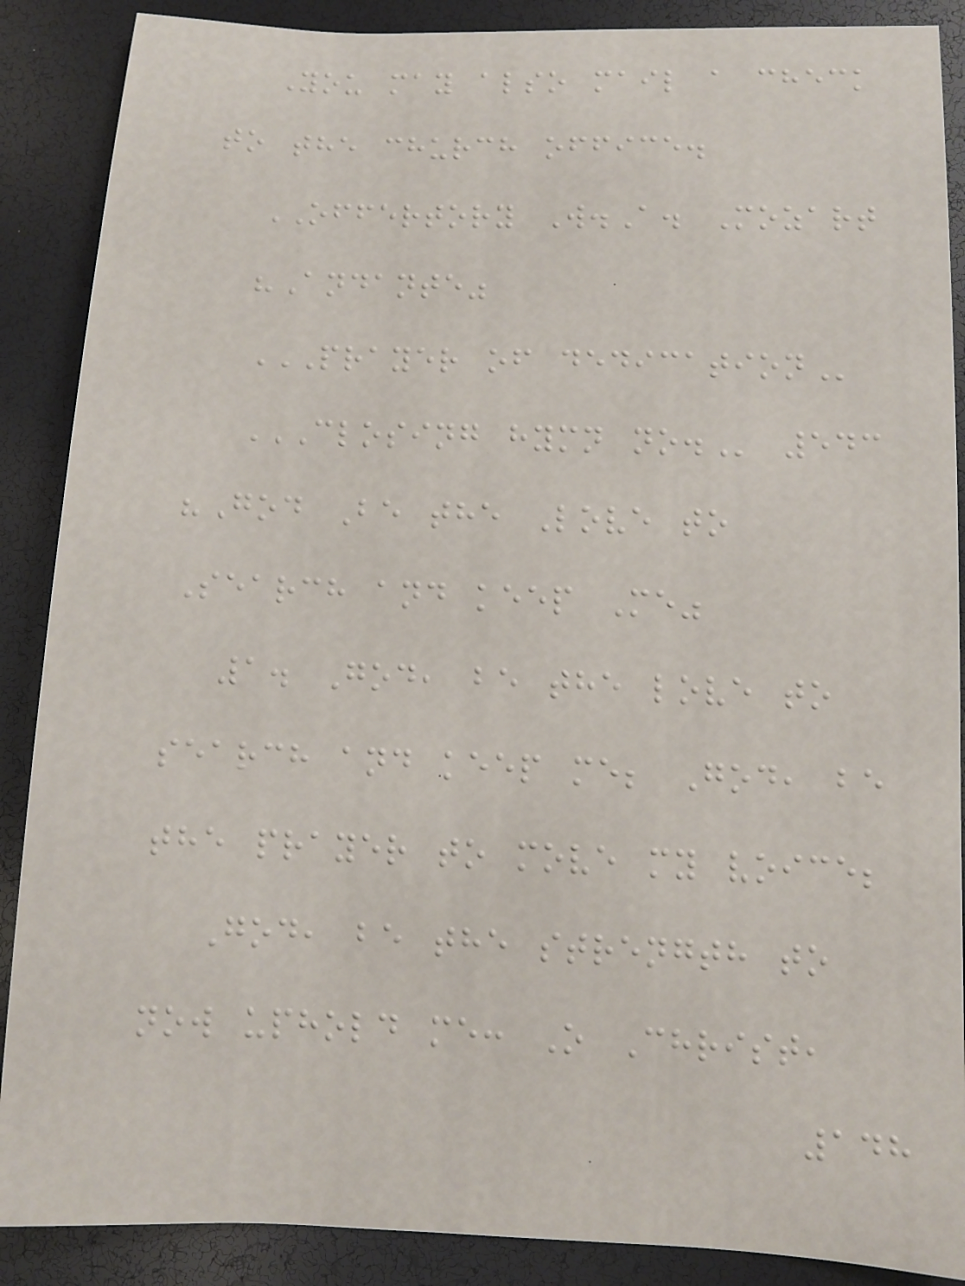You may also mail a check
to the church office.
OFFERTORY W.A. Mozart
"Andante"
PRAYER OF DEDICATION
CLOSING HYMN NO. 543
"God Be the Love to
Search and keep Me"
1. God, be the love to
search and keep me; God, be
the prayer to move my voice;
God, be the strength to
now uphold me: O Christ,
148
